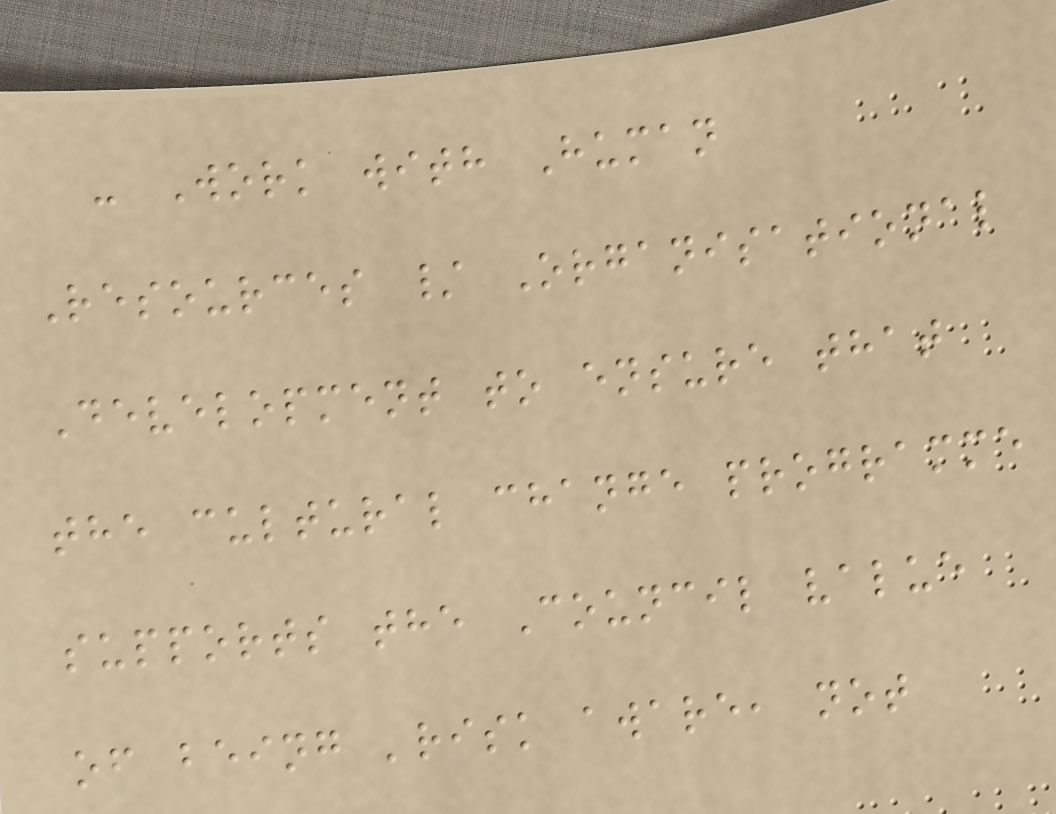- Work with Human
Resources / Organisational
Development to ensure that
the cultural change programme
supports the Council value
of being 'risk aware, not
